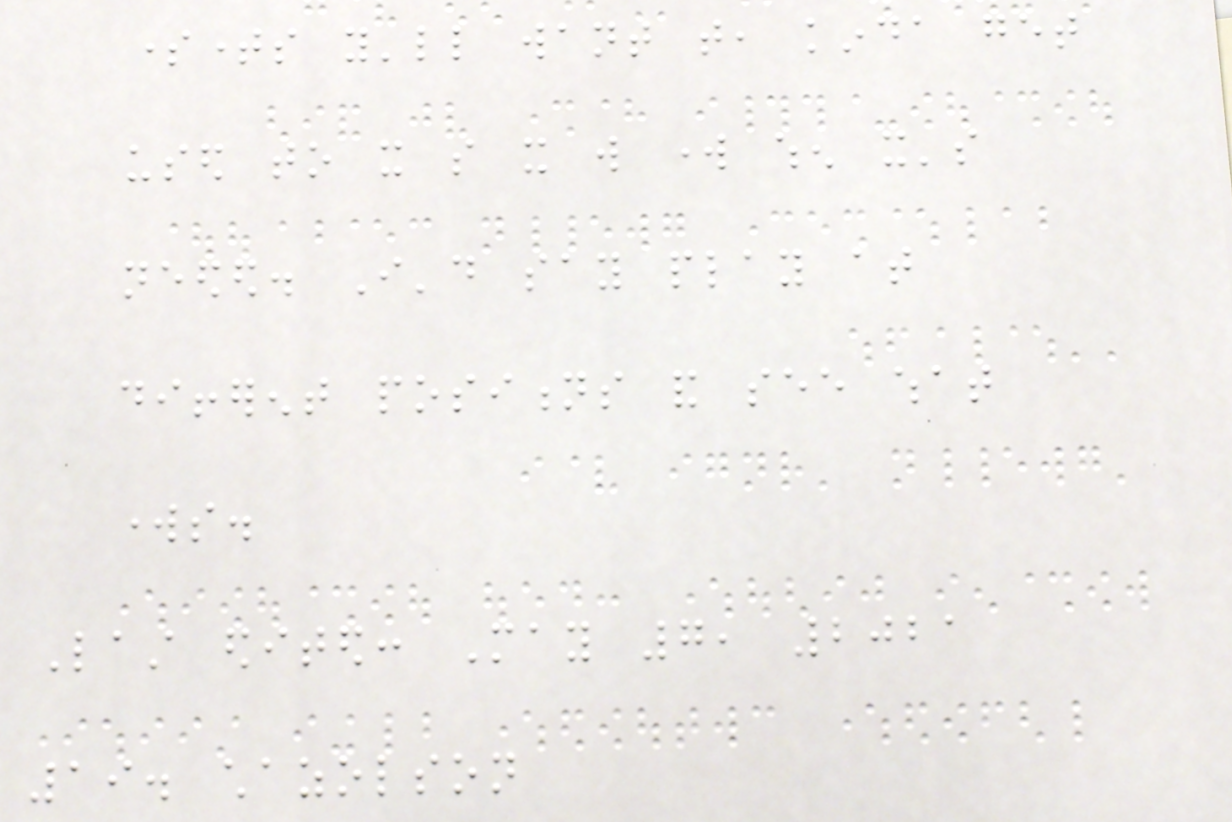sometimes you'll want that, kinda get
used to it so it will work when it's
needed. I'd say play at
different positions and see what
works.
Last edited: May 7, 2021
19. chazolson
